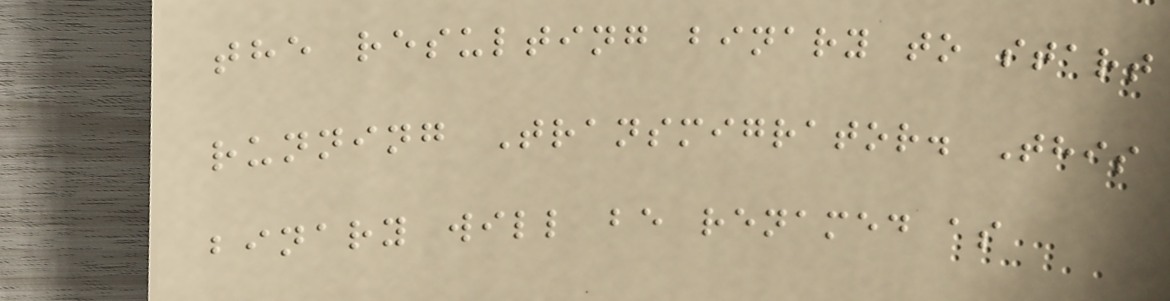the resulting binary to start
running Transmigrator. This
binary will be renamed as
